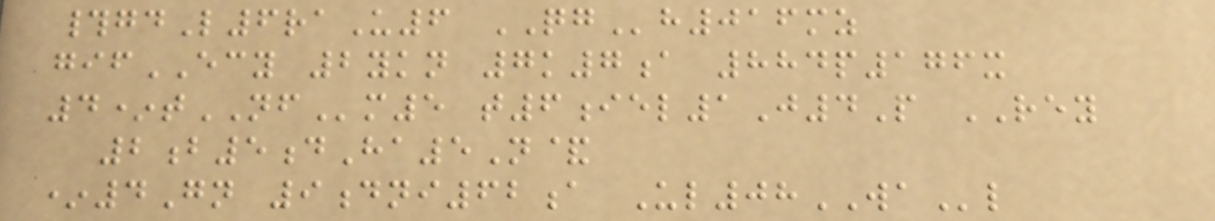#gdL6raU6 QGh016mz
gifECY 2ykn 7k7a 884p176x
4*tNFm5 t6iel1J4P REY
2b5dHa5N&
*4Gn 9dni62a Ul08WAl
